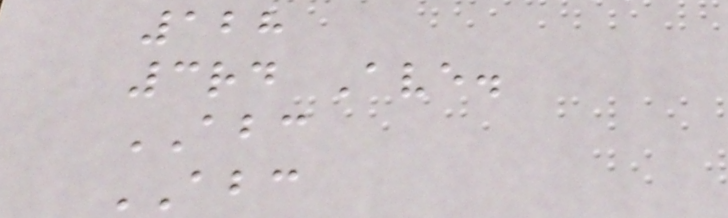128
3rd Ave.
ABC
ABC
